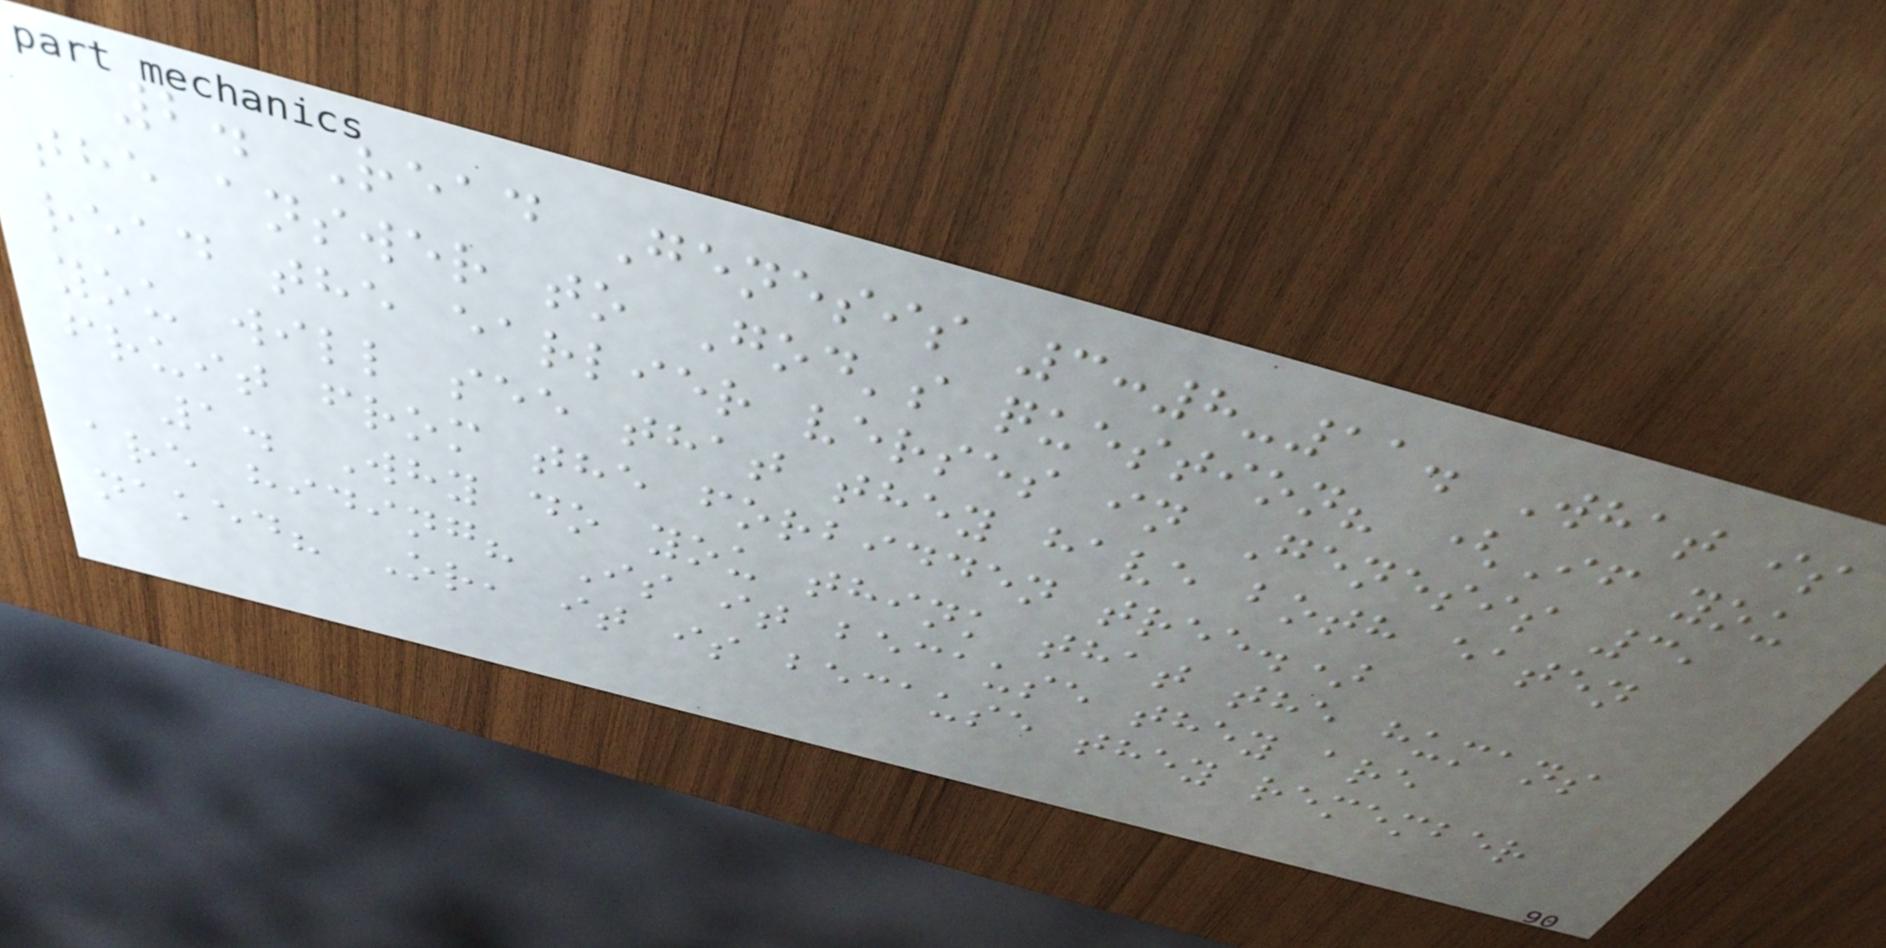2. Read Genesis 3:8-11. What is
the answer to God's question? (If you
read the earlier verses in Genesis 3,
you will see that they have both eaten
fruit from the forbidden tree.)
1. Why do you think that the humans
are hiding? Is it because they are
naked? Or, it is because they remember
